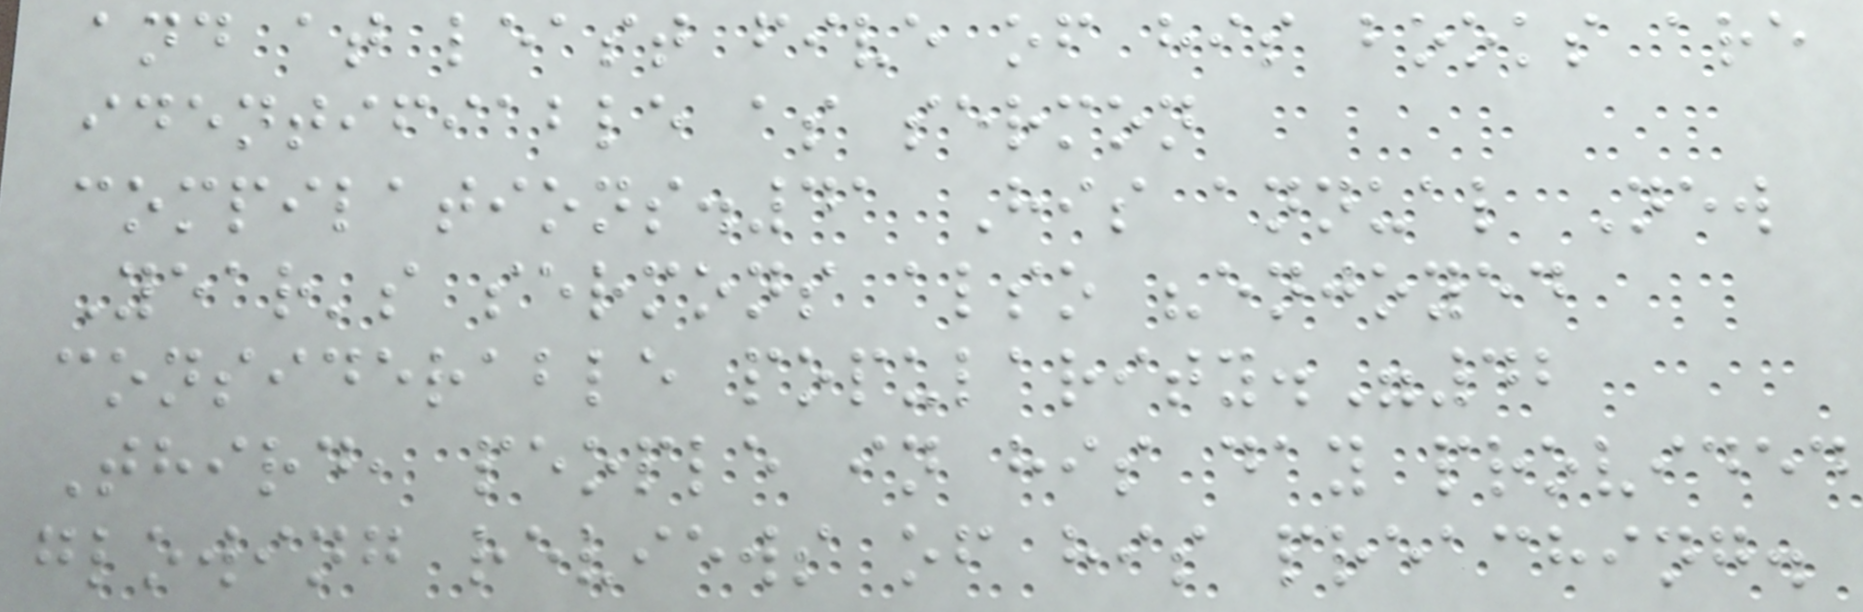and at least five of his books are
identifiable as sermon
compilations.41 His annual New
Year's sermons also "enjoyed
considerable popularity."42
Third, people in his day provided
glowing reviews of his preaching.
